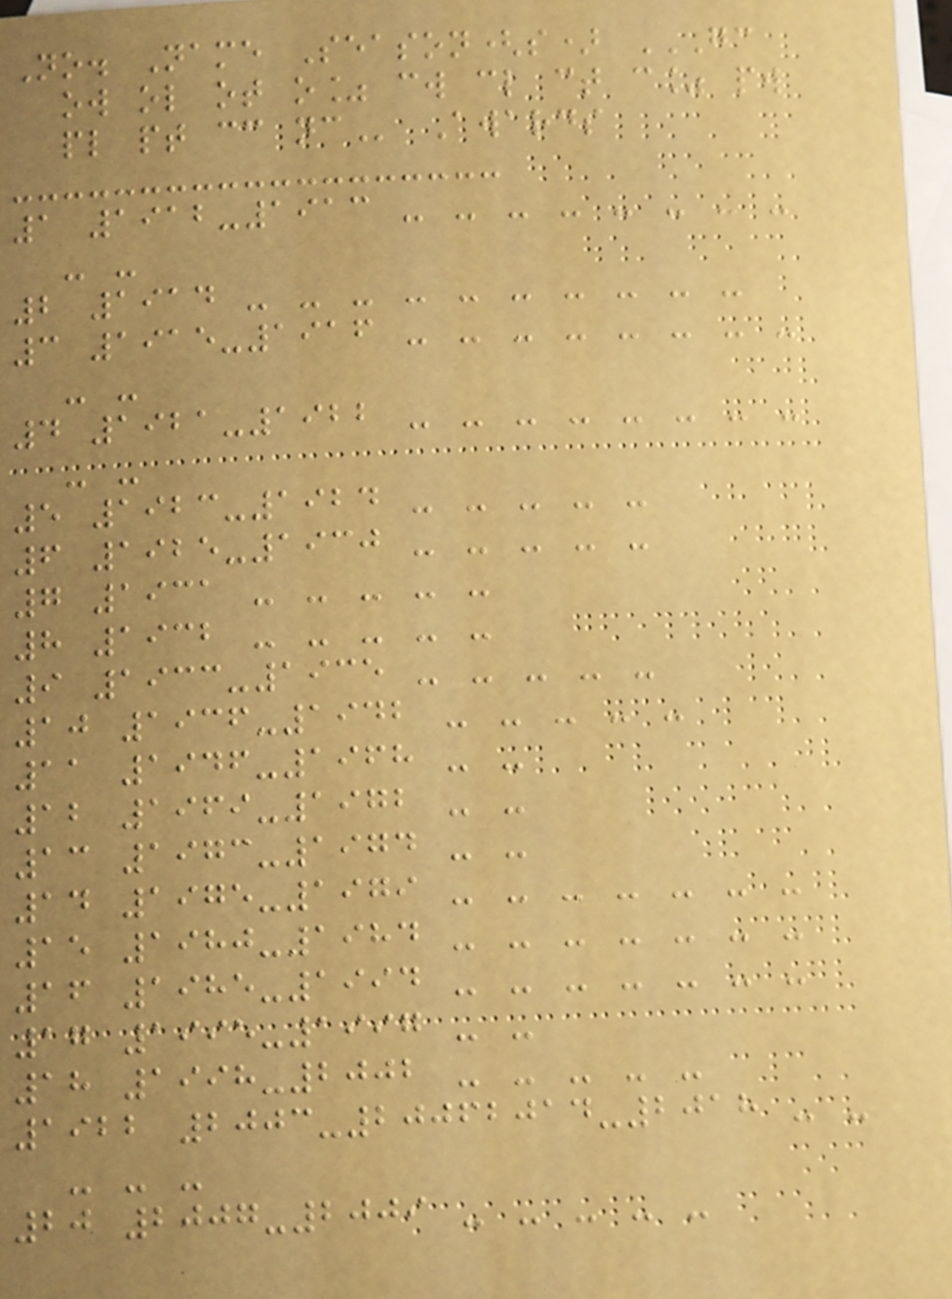No. Name Season(s) GC
OW OL OT O% CW CL CT C% PW
PL PT CC NC Awards
1 1912-1913 - - - - - - - -
- -
2 1914 - - - - - - - - - -
3 1915-1916 - - - - - - - -
- -
4 1921-1922 - - - - - - - -
- -
5 1923-1924 - - - - -
6 1925-1930 - - - - -
7 1931 - - - - -
8 1932 - - - - -
9 1933-1935 - - - - -
10 1936-1942 - - - - -
11 1946-1968 - -
12 1969-1972 - -
13 1973-1974 - -
14 1975-1979 - - - - - - -
15 1980-1984 - - - - - - -
16 1985-1994 - - - - - - -
17 1995-1997 - -
18 1998-2002 - - - - -
1922 2003-20062014-2018 - -
- - -
20 2007-2009 - - - - -
